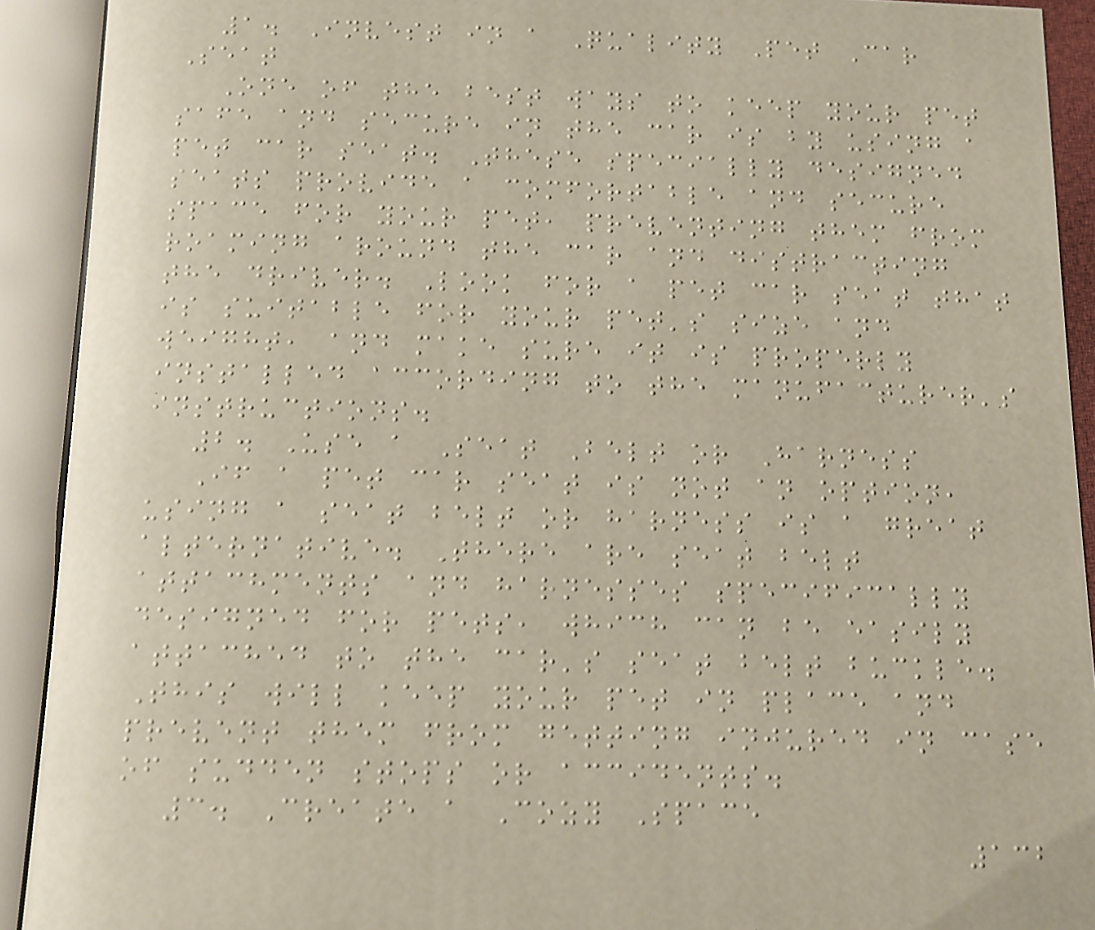1. Invest in a Quality Pet Car
Seat
One of the best ways to keep your pet
safe and secure in the car is by using a
pet car seat. These specially designed
seats provide a comfortable and secure
space for your pet, preventing them from
roaming around the car and distracting
the driver. Look for a pet car seat that
is suitable for your pet's size and
weight, and make sure it is properly
installed according to the manufacturer's
instructions.
2. Use a Seat Belt or Harness
If a pet car seat is not an option,
using a seat belt or harness is a great
alternative. There are seat belt
attachments and harnesses specifically
designed for pets, which can be easily
attached to the car's seat belt buckle.
This will keep your pet in place and
prevent them from getting injured in case
of sudden stops or accidents.
3. Create a Cozy Space
132
